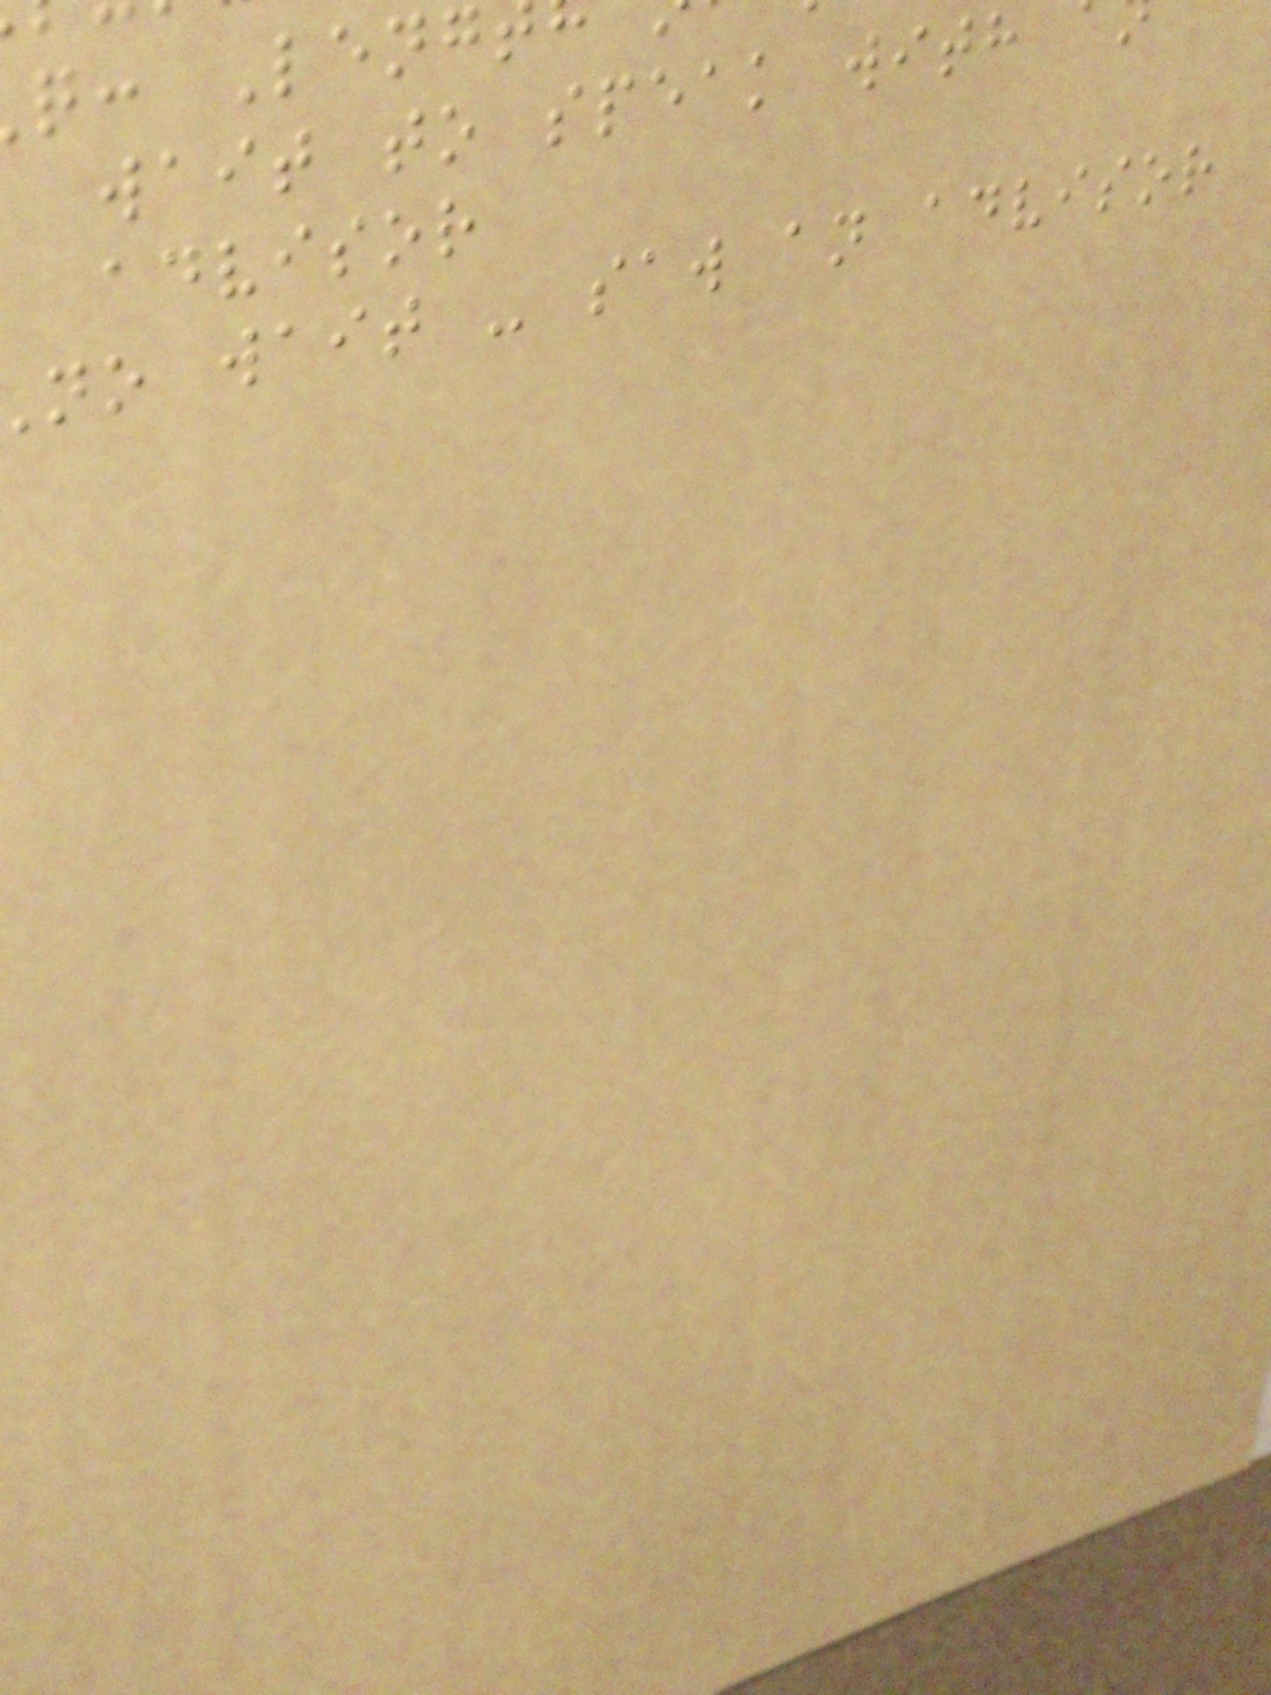q: Leng
wait to speak with
advisor
no wait - saw an advisor
